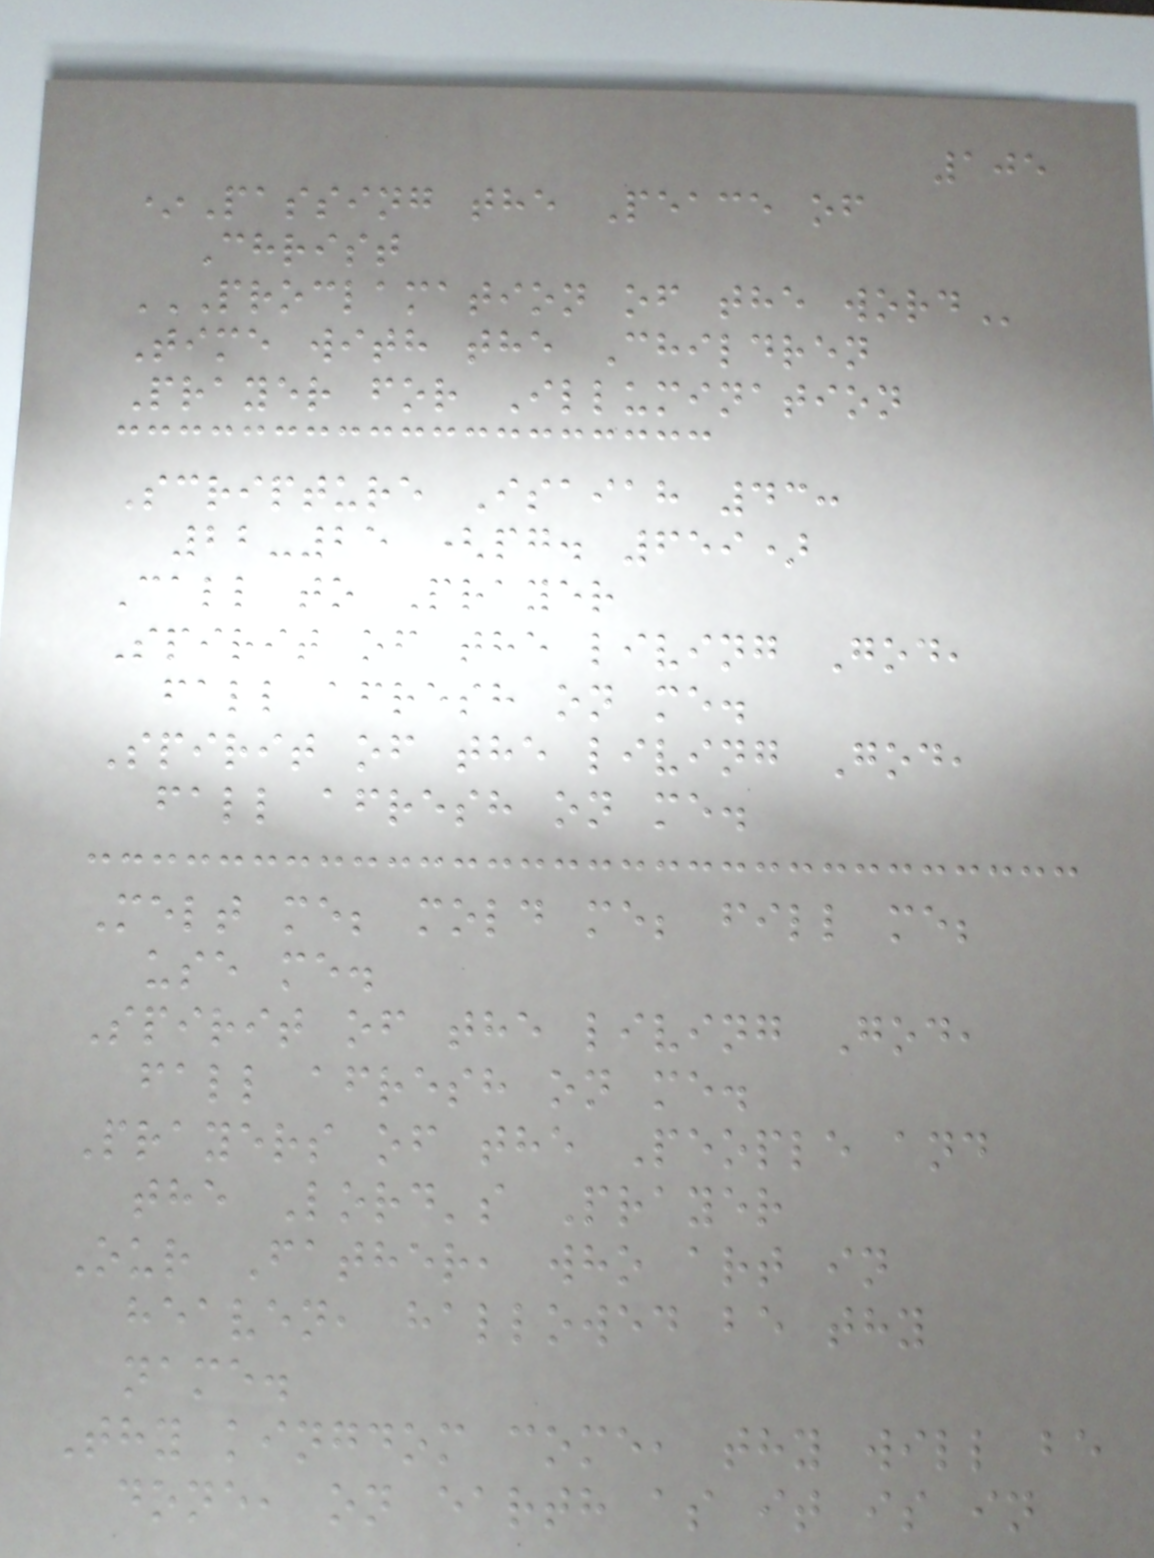105
*Passing the Peace of
Christ
PROCLAMATION OF THE WORD
Time with the Children
Prayer for Illumination
Scripture Isaiah 43:
22-25 (pg. 659)
Call to Prayer
Spirit of the living God,
fall afresh on me.
Spirit of the living God,
fall afresh on me.
Melt me; mold me; fill me;
use me.
Spirit of the living God,
fall afresh on me.
Prayers of the People and
the Lord's Prayer
Our Father, who art in
heaven, hallowed be thy
name.
Thy kingdom come, thy will be
done, on earth as it is in
